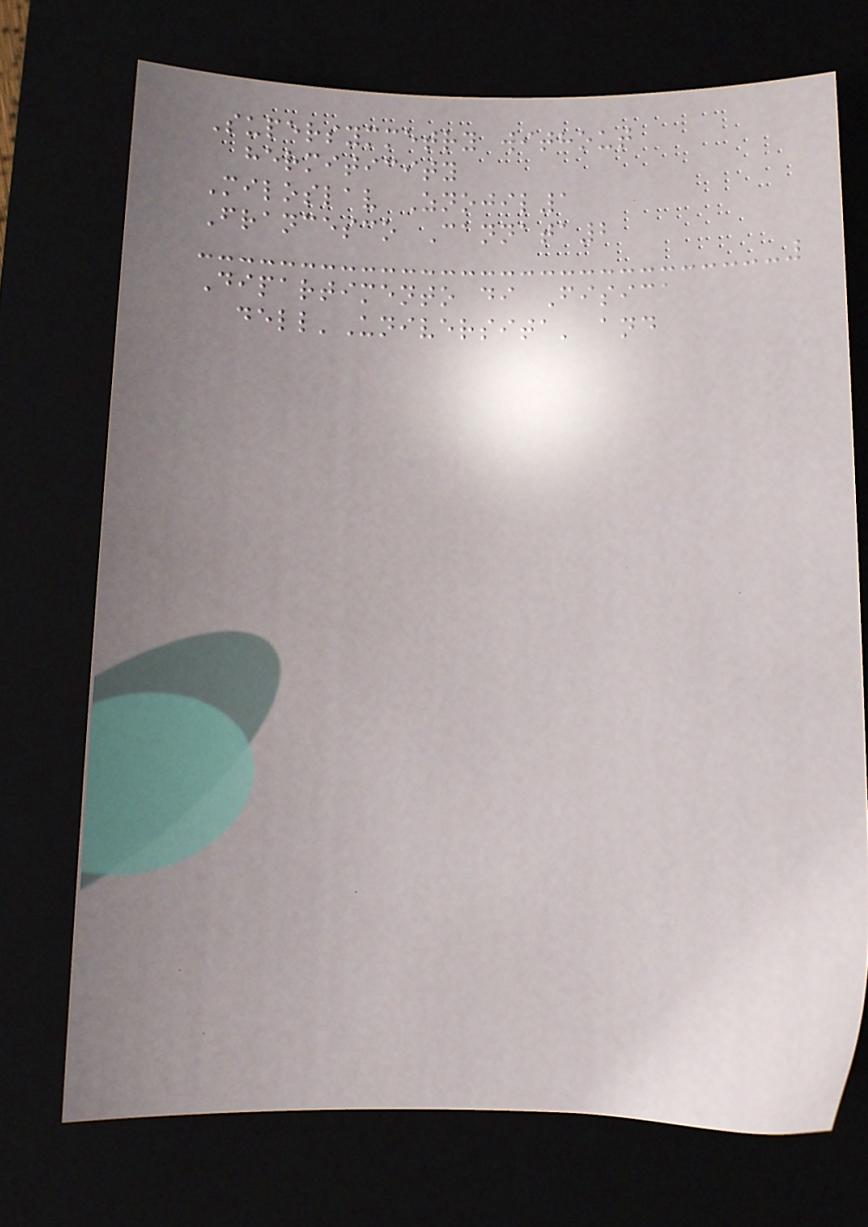Supersymmetry without
hermiticity
Miloslav Znojil1
Francesco Cannata2
Dipartimento di Fisica
dell'Universita' and
